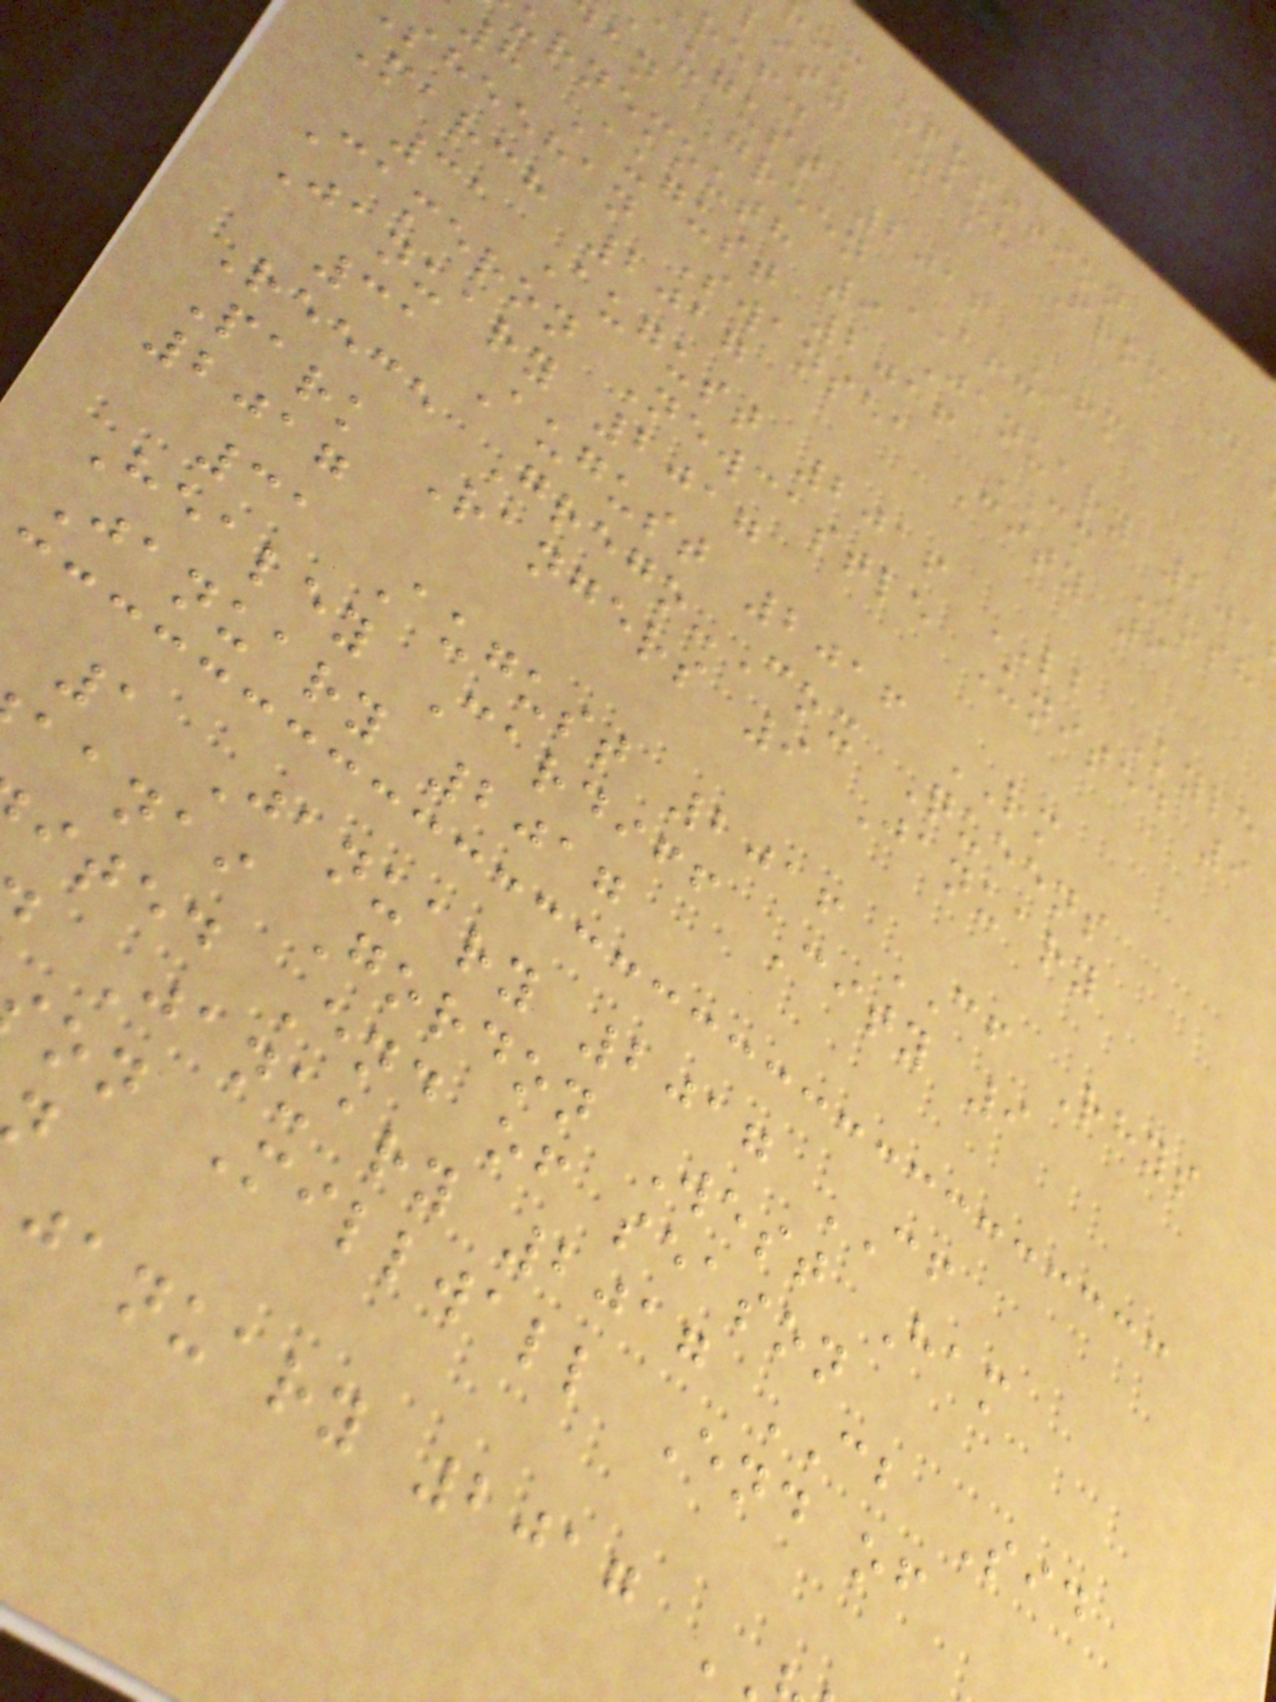om Position
lity Name From Da
ref.
august 2016 RM
an Green AFC
urnemouth 9 January 201
8 August 2016 CM Josh
sheehan Swansea City 9
March 2017
31 August 2016 LB Kyle
Cameron Newcastle United 9
January 2017
31 August 2016 RM
Reece Grego-Cox Queens
Park Rangers 9 January
2017
31 August 2016 CF Rhys
Healey Cardiff City 9
January 2017
1 January 2017 CF
aanai Gordon West Ham
ited End of season
January 2017 CB Sid
on Millwall End of
january 2017
